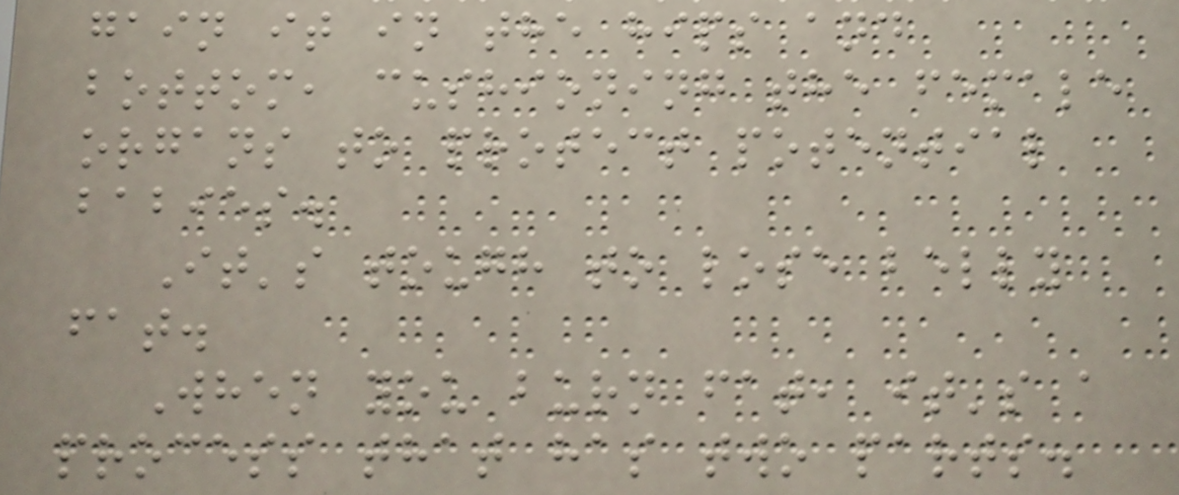gain it in the hips and
bottom, cushioning the female
organs to protect potential
babies.
It's tough to lose belly
fat.
When you burn fat, it's a
process that has two parts.
